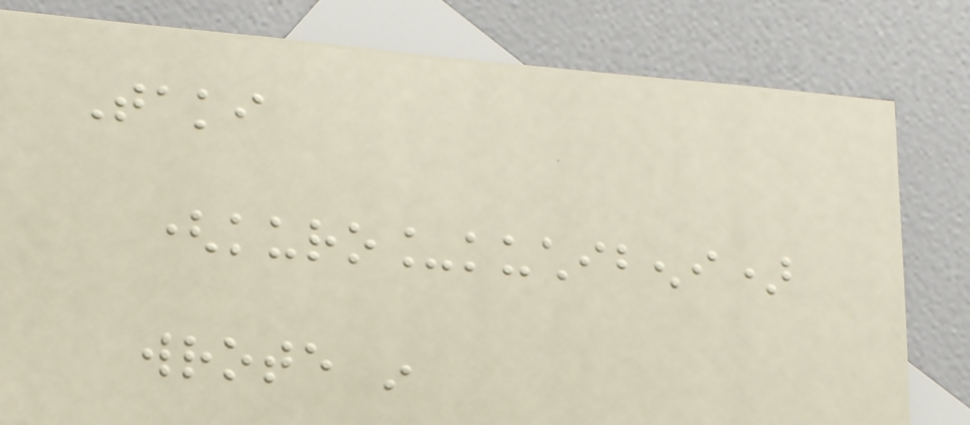Taki
(kuro_kuchibeni)
wrote in
